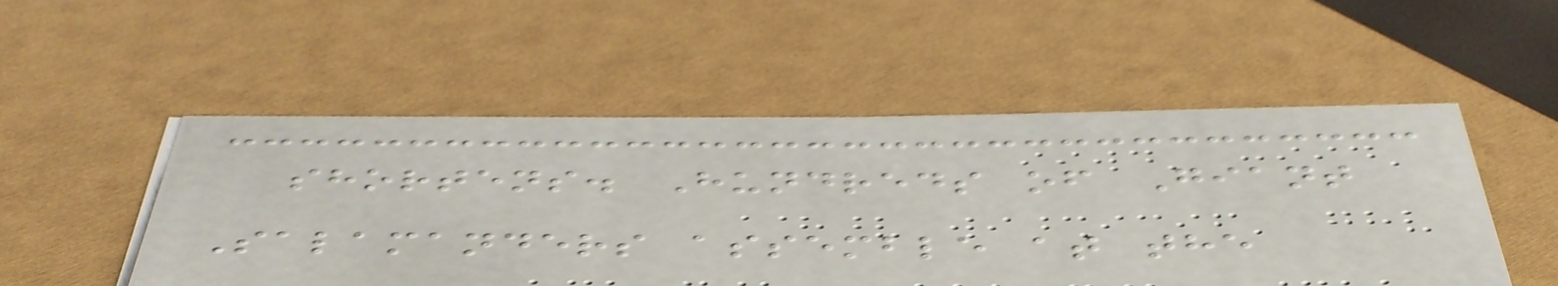shortens. Hundreds of Giant
Salamanders assemble at the
